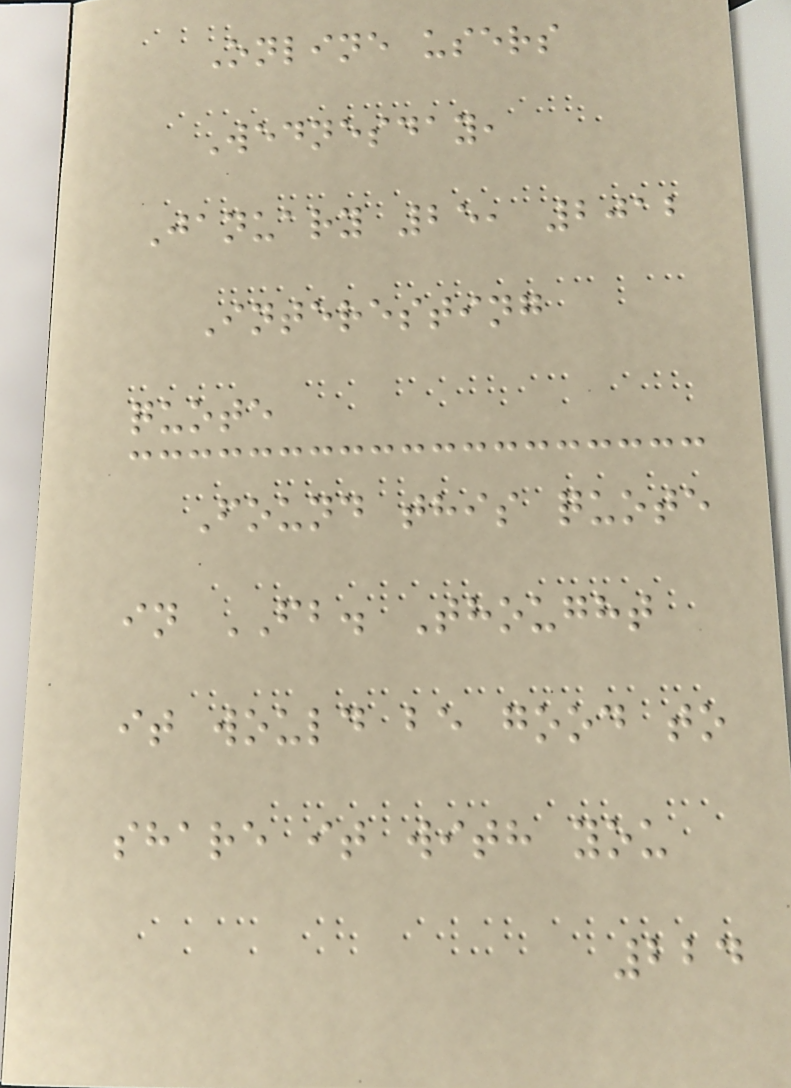Online users
Wednesday,
January 25, 2012
Interesting
quote
Found this quote
in FB. Thought
it would be good to
share it with you
224
